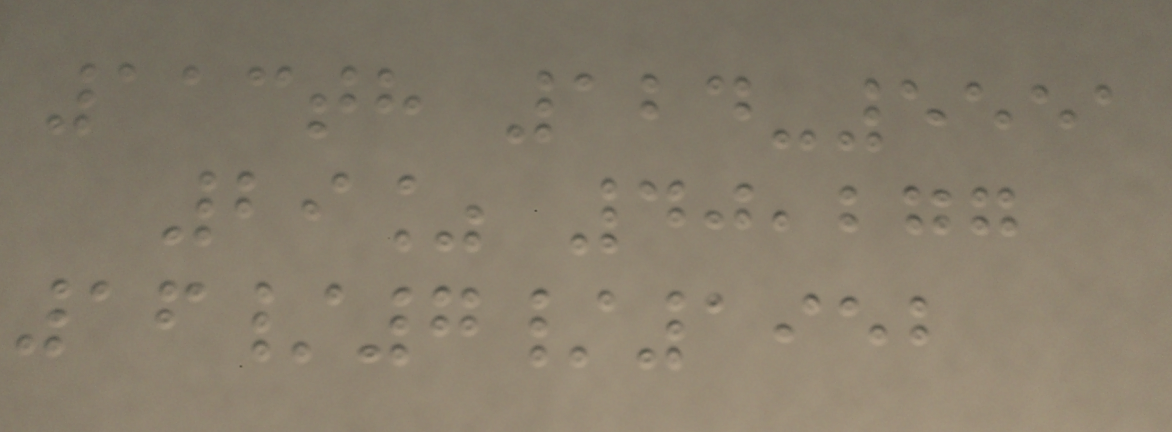113th 124-5551
29% 40,277
16/7/1952
